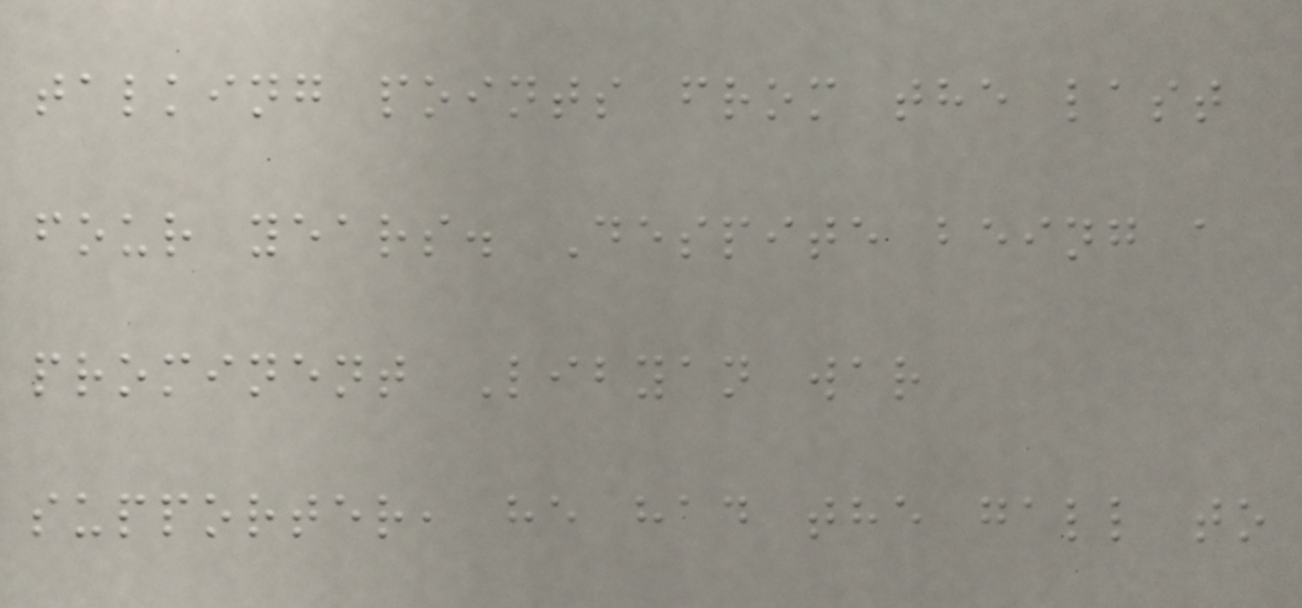talking points from the last
four years. Despite being a
prominent Libyan war
supporter, he had the gall to
